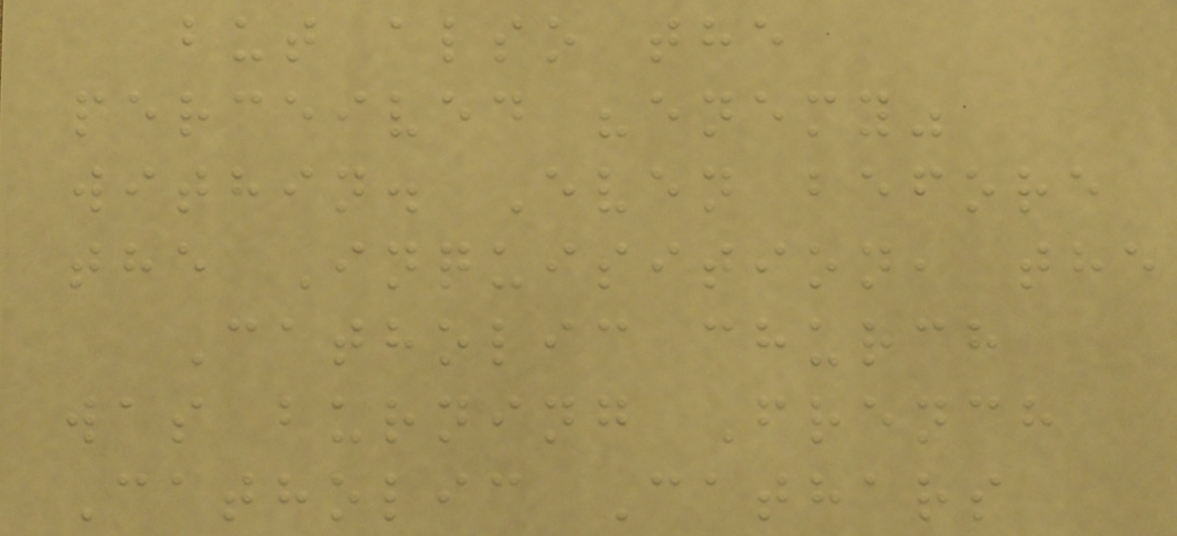but also the
perceived "enemy"
within. Even before
the Inquisition, the
Catholic church
was burning French
Catholic Cathars
